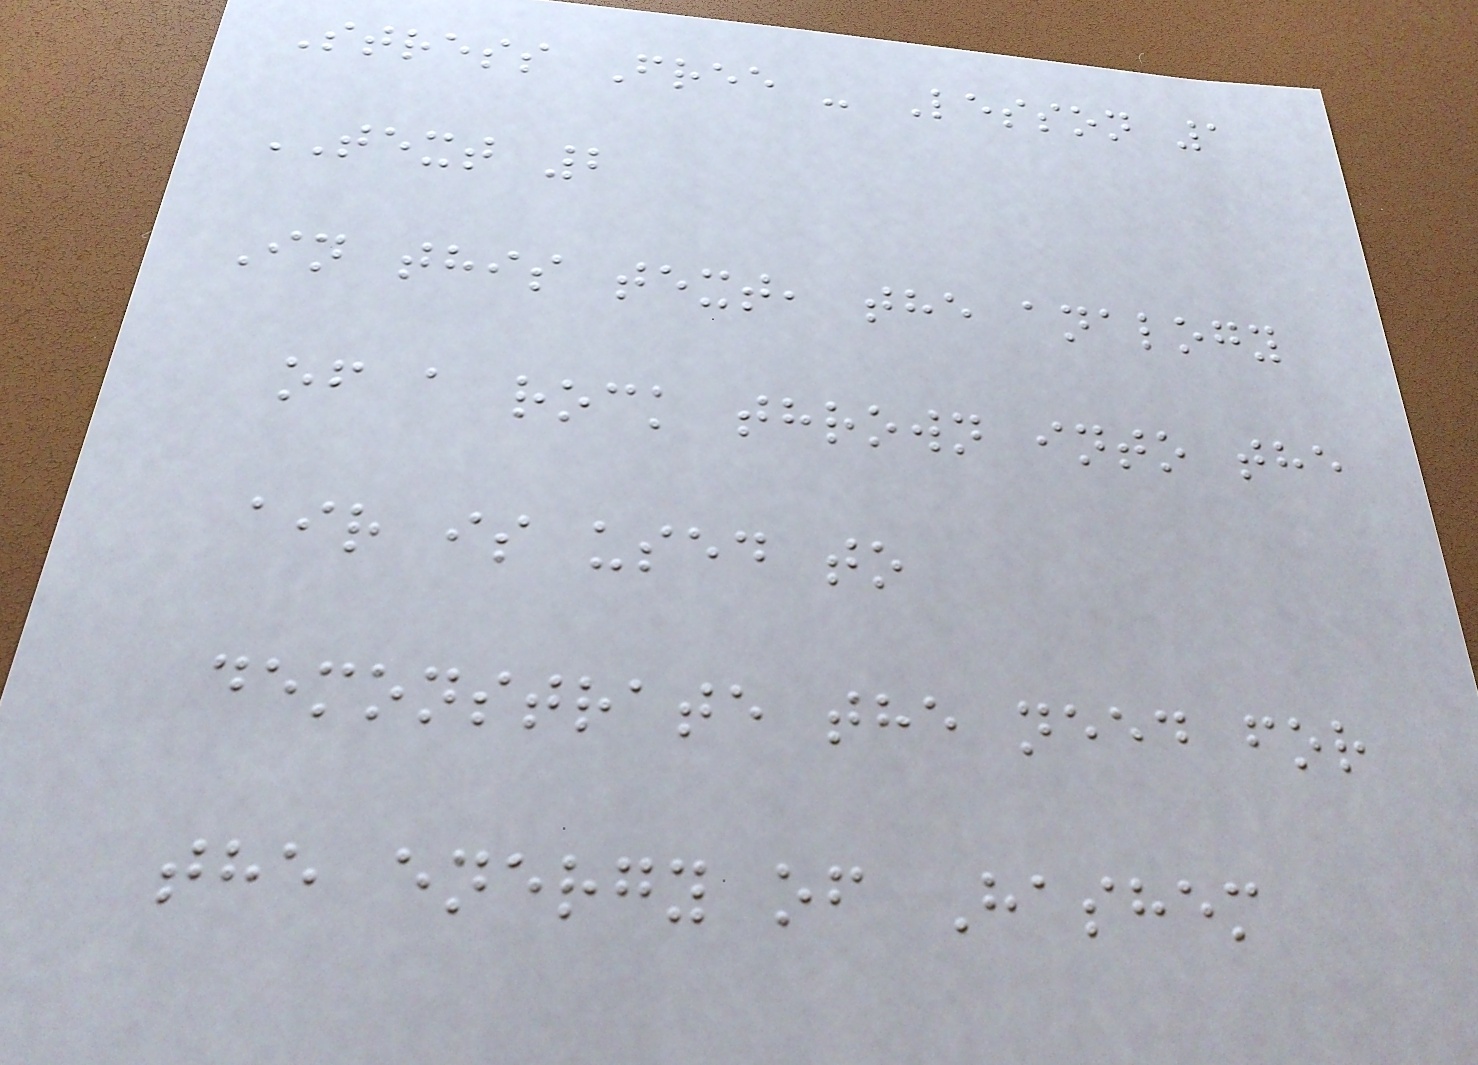Stress Free - Lesson 1
TEXT 2
In this text, the analogy
of a rock thrown into the
air is used to
demonstrate the need for
the energy of Hashem
